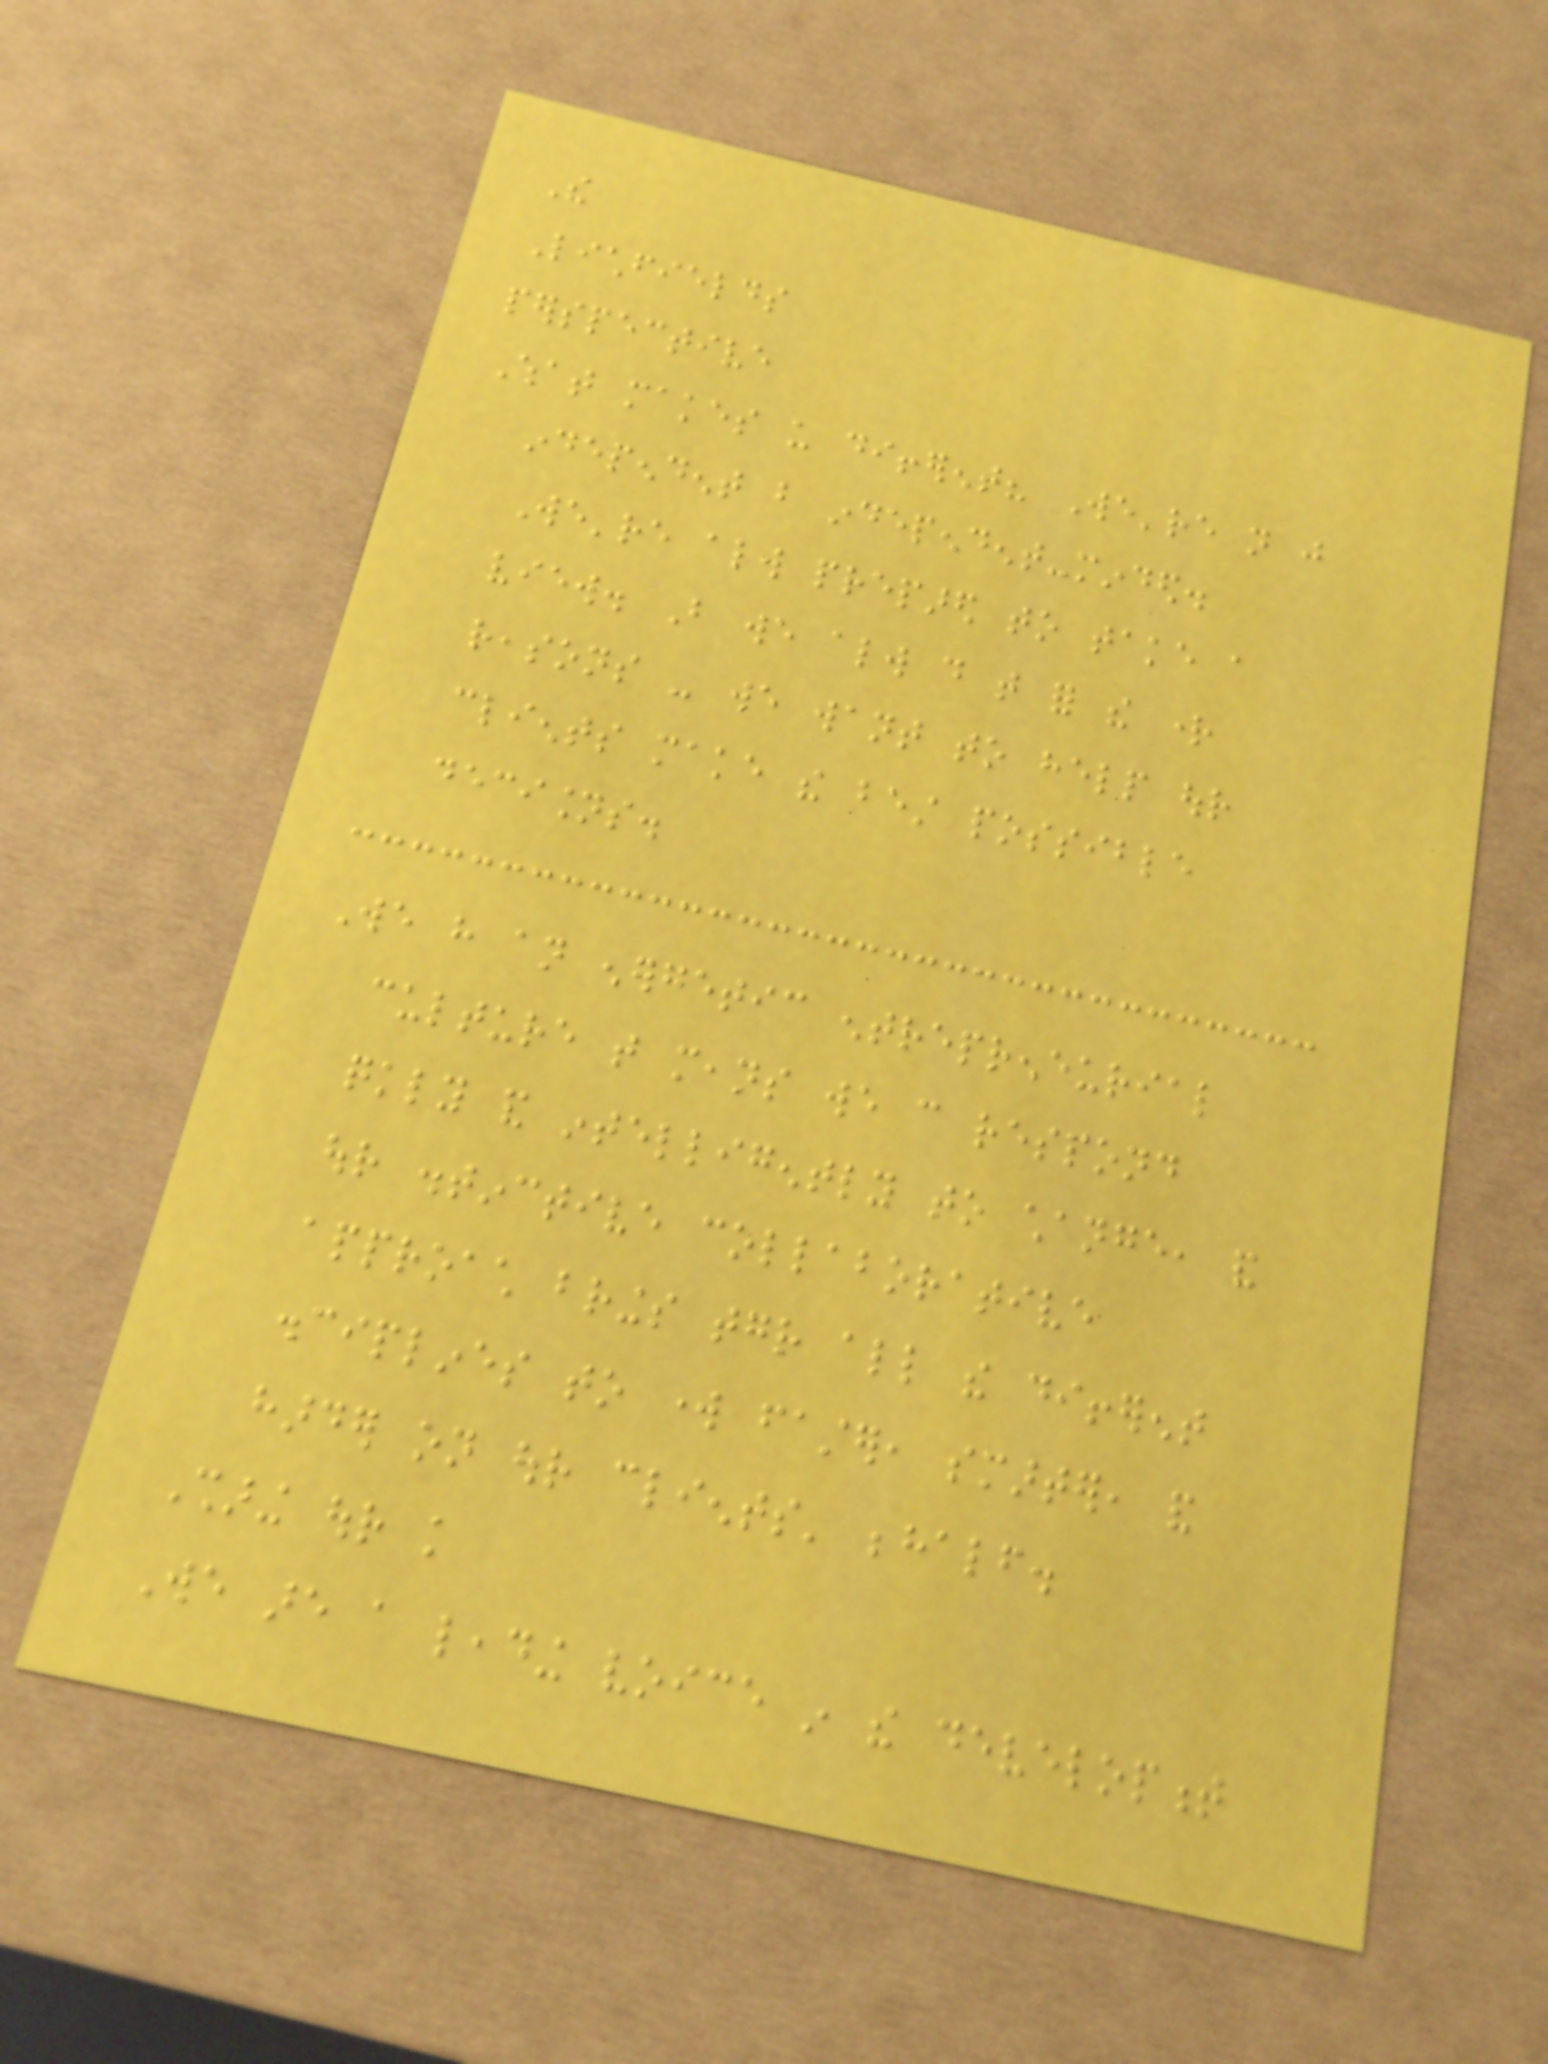The
Lichfields
perspective
What makes us different? We're not just
independent but independent-minded.
We're always prepared to take a
view. But we always do that for the right
reasons - we want to help our
clients make the best possible
decisions.
We have an energetic entrepreneurial
culture that means we can respond
quickly and intelligently to change, and
our distinctive collaborative
approach brings together all the different
disciplines to work faster, smarter, and
harder on our clients' behalf.
Sharing our knowledge
We are a leading voice in the development
